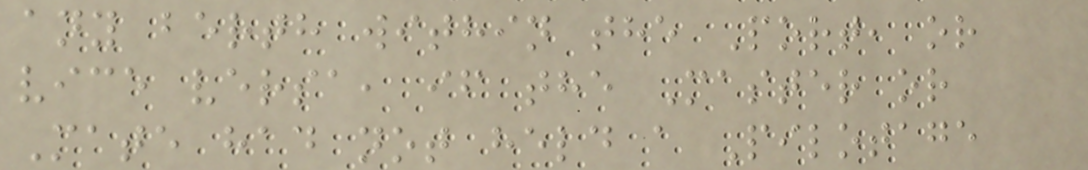any berth within the Port, or
vice versa, if the Master or
Mate had not held a Pilotage
